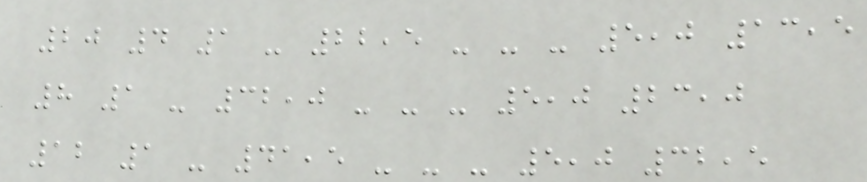20 4 1 - 22,5 - - - 5,0 13,5
8 1 - 32,0 - - - 5,0 23,0
12 1 - 41,5 - - - 5,0 32,5
